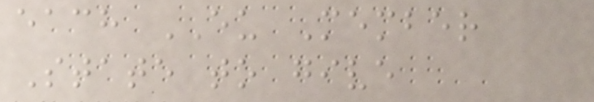each EU Member
State to give
